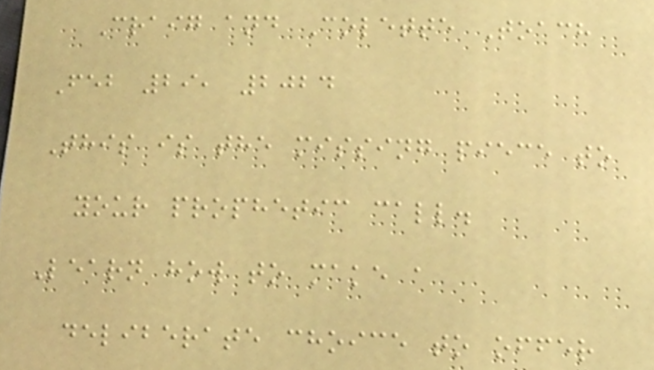Craig and Colette Toach
Feb 29, 2024
This is the missing piece to
your prophetic call.
Learn how to make a
deliberate choice to offer
